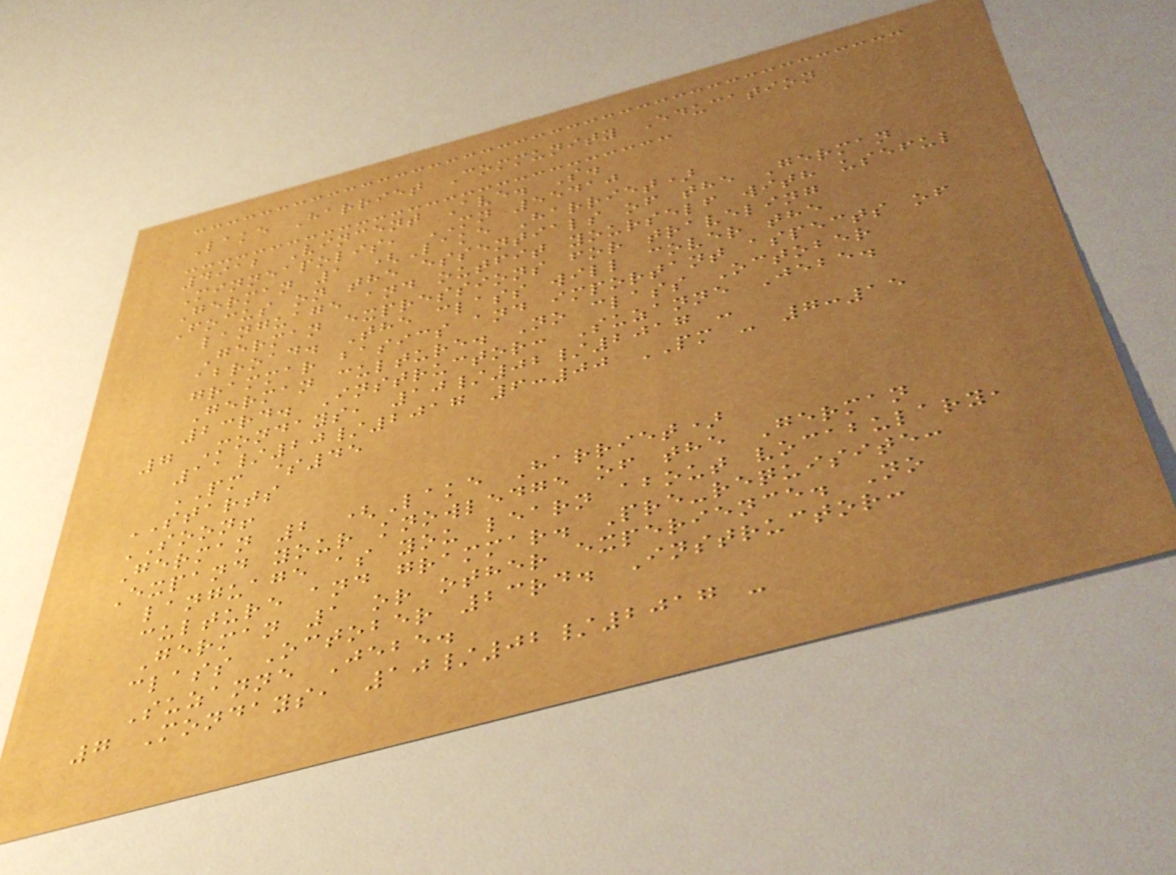Lake Harriet Community Education
4912 Vincent Ave. S.
Minneapolis, MN 55410
German 1 (Lake Harriet)
Focus on the essentials of the German
language and outfit yourself with useful
German expressions for traveling
abroad. The class will cover the
grammar basics and important aspects of
German culture. No class October
23rd. Instructor: Suzanne Jebe.
7 Mondays, 10/02/2017 -
11/20/2017 6:00 PM - 7:15
PM $45
STARTS
SOON!
German 2 (Lake Harriet)
Expand your knowledge of the German
language as you learn about vocabulary,
culture and grammar. Pre-requisite:
German 1 or other experience. No
class October 23rd. Instructor:
Suzanne Jebe.
7 Mondays, 10/02/2017 -
